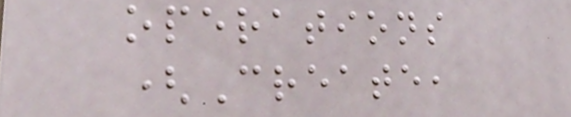operations
(Create,
